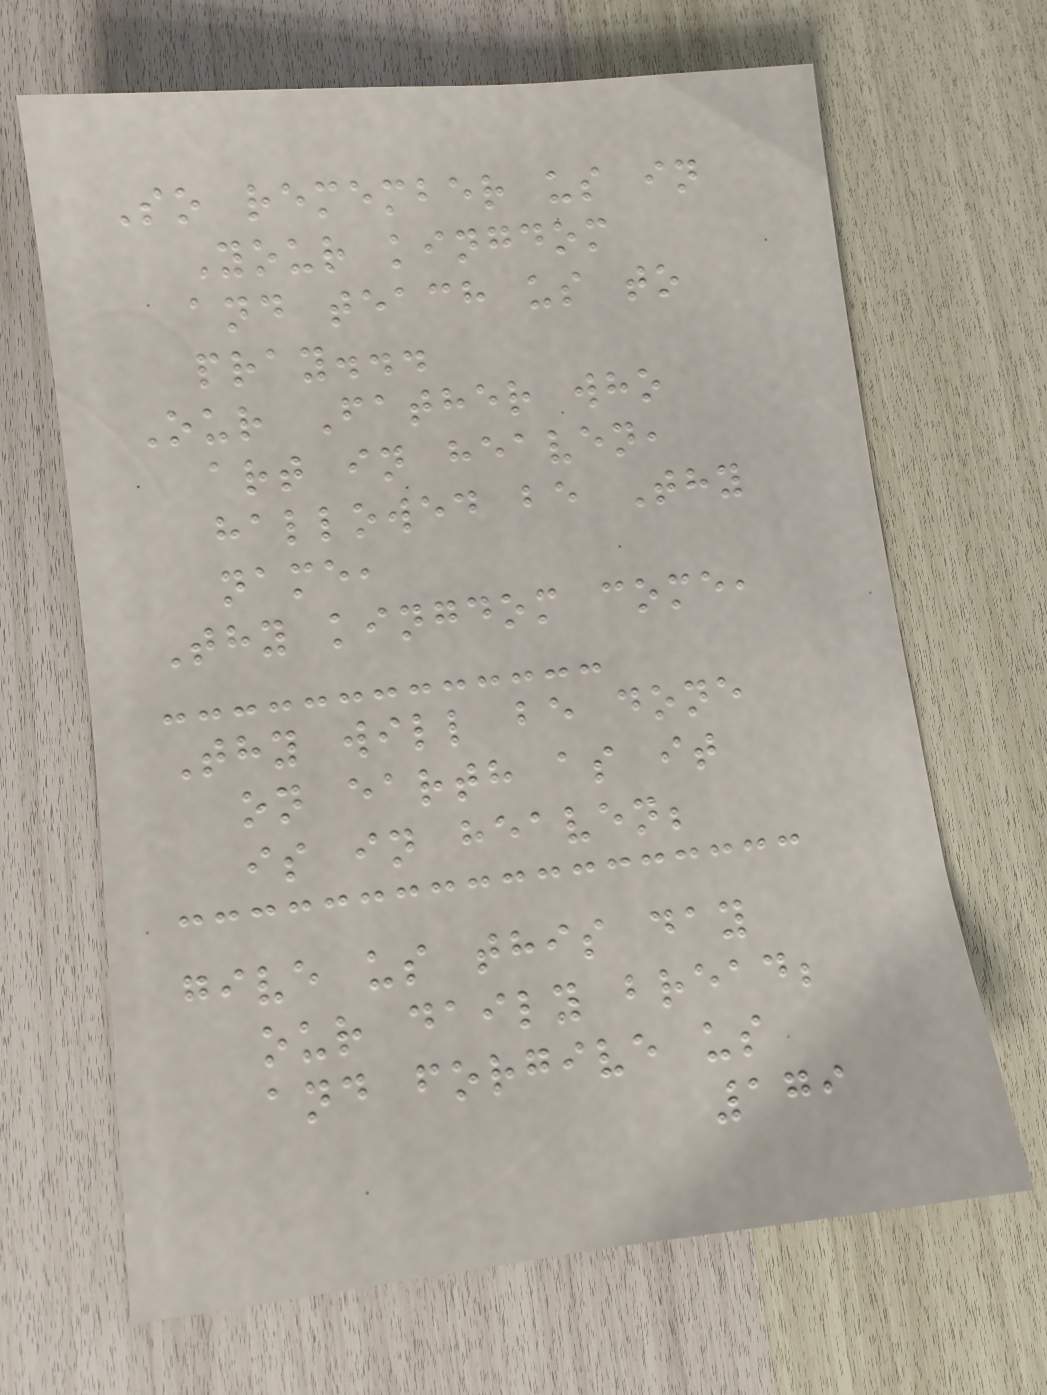So remember us in
Your kingdom
and teach us to
pray...
Our Father who
art in heaven,
hallowed be Thy
name,
Thy kingdom come,
Thy will be done
on earth as it
is in heaven;
give us this day
our daily bread;
and forgive us
179
